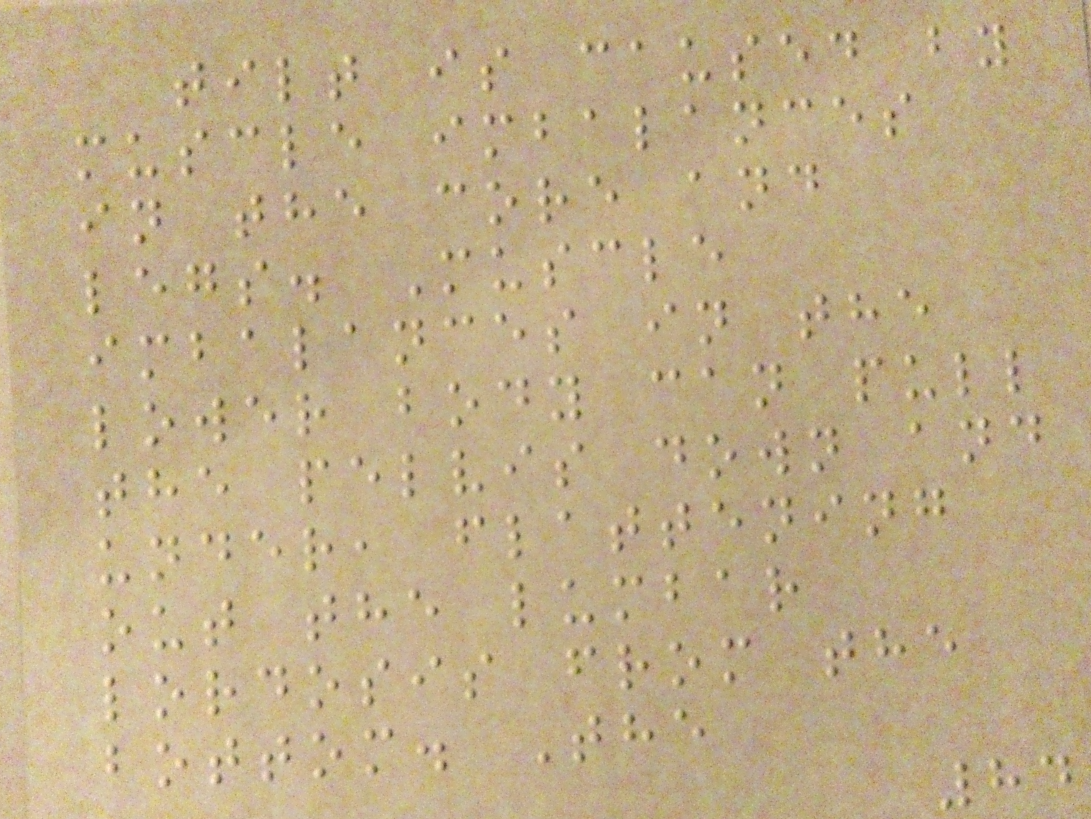tilt is caused by
muscle imbalances
in the core and
legs. Muscle
imbalances in the
lower body can pull
the pelvis down and
under, flattening
out the lumbar
lordosis from the
bottom. The
84
